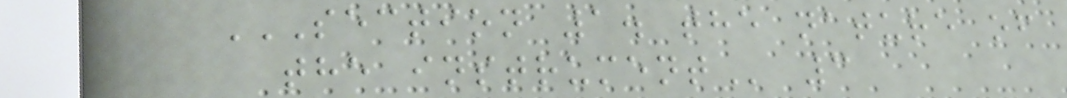SECTION 1. THE NATURE OF
THE INSTRUMENT 3
